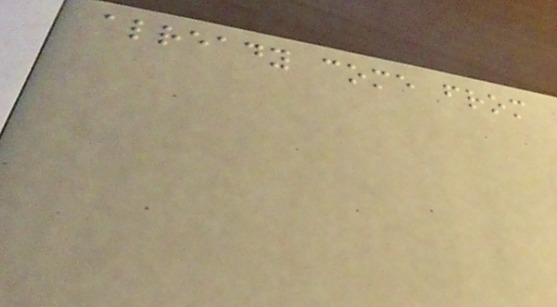already come from
